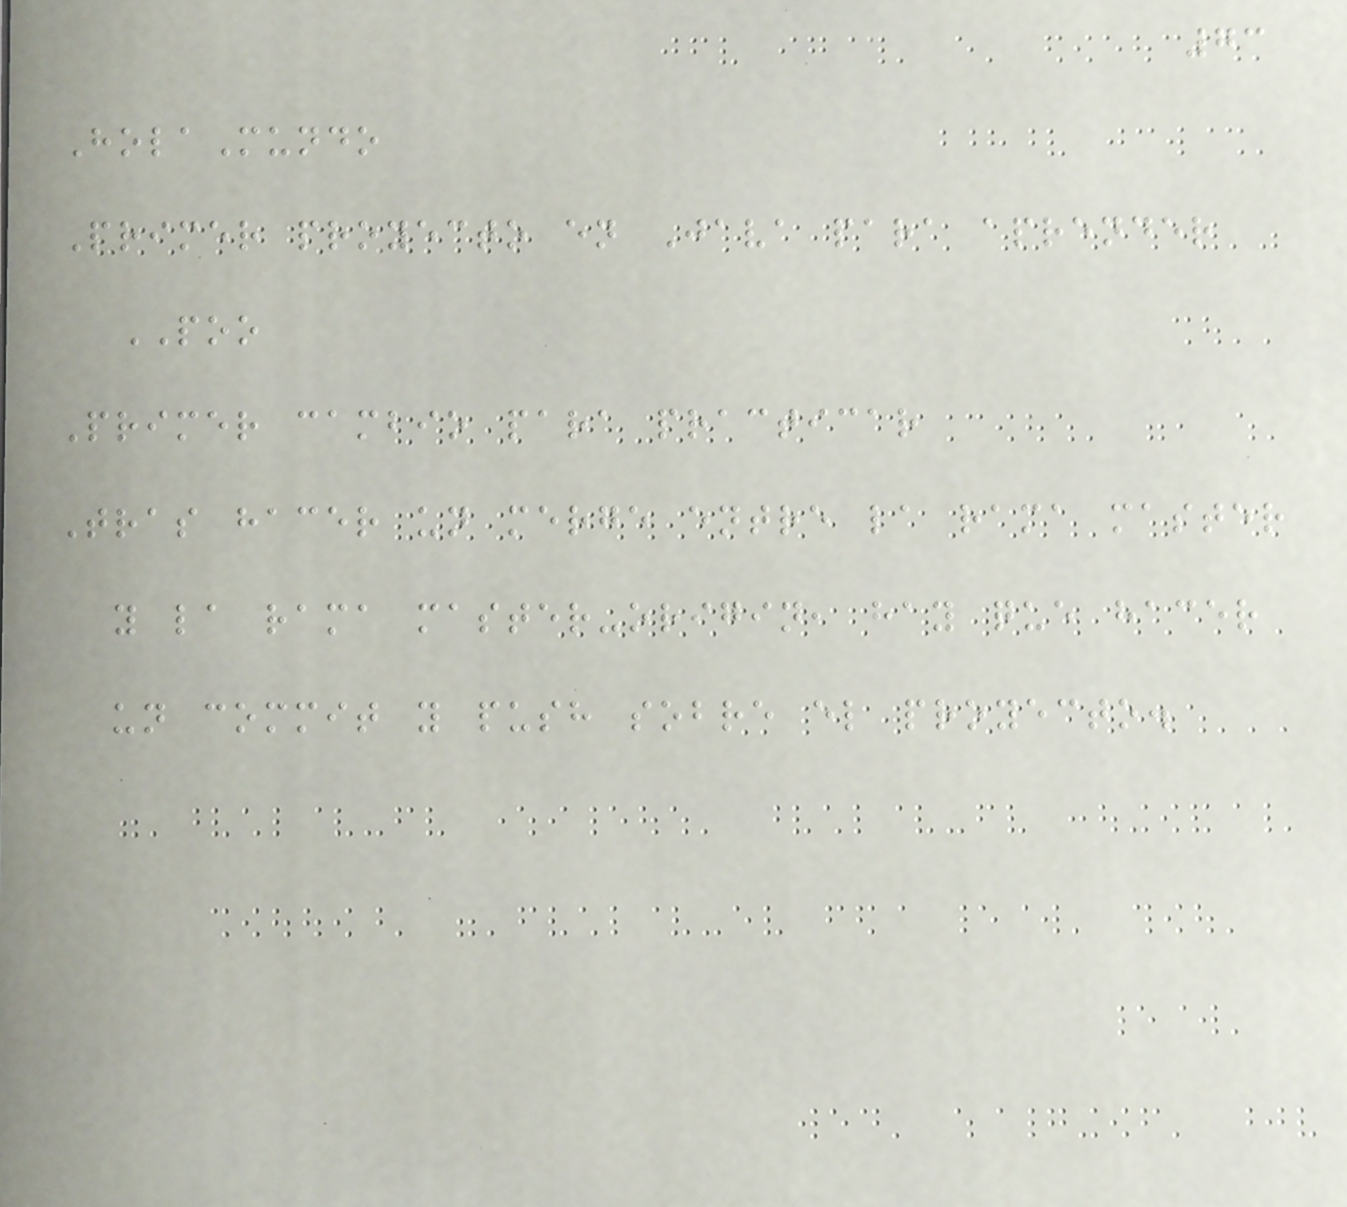73
HolaMundo
Primer proyecto en Java para aprender
POO
Primer cambio para practicar
Tras hacer un merge entre la rama master
y la rama master-origin, hay que hacer
un commit y push sobre el proyecto.
